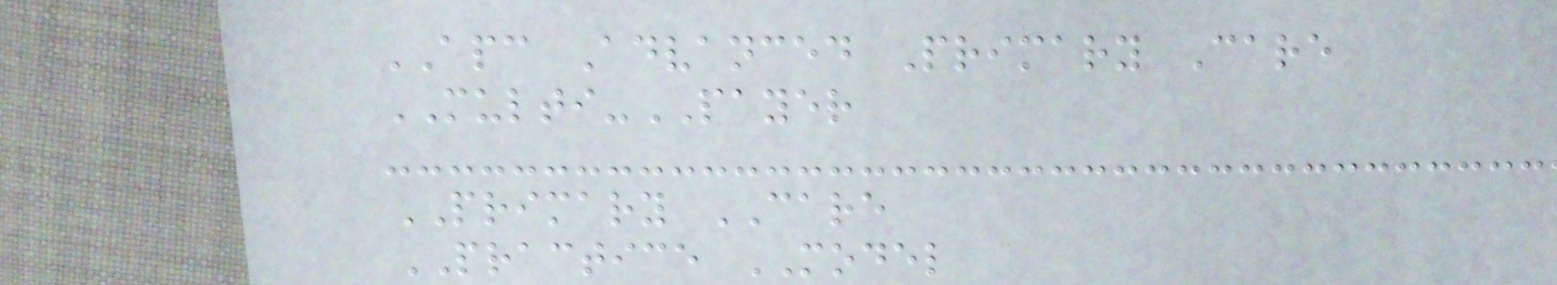APC Advanced Primary Care
MULTI-PAYER
PRIMARY CARE
PRACTICE MODEL
